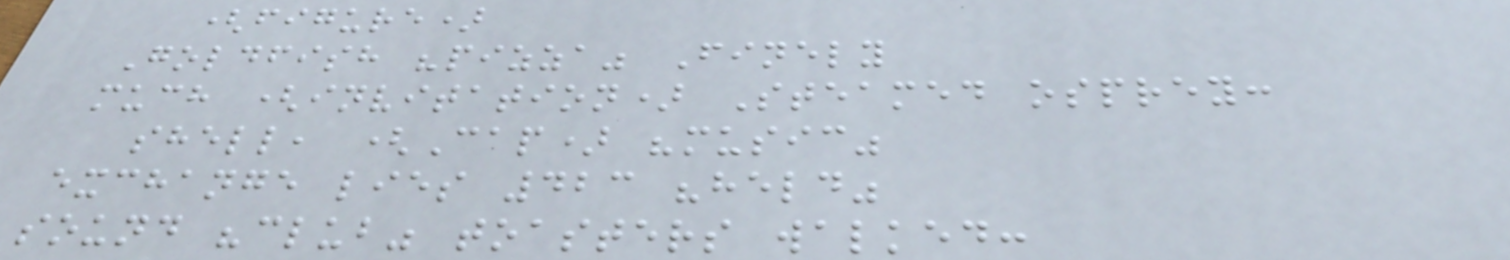(figure)
Goldfish "pizza" Finely
much (invitation) Steamed osprey:
shell, (Cap) "music"
exchange lies 423 "held"
sound "club" toasters walked:
